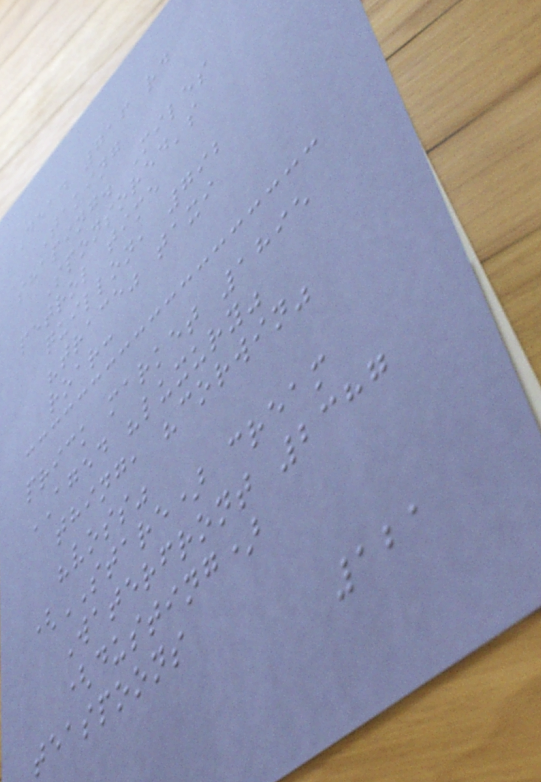Dead 716 rd
Taking
shaping. Miles
Sponsored's
petrol time
quillon, 792
"trace" taxi
roar:
prick market 1895
AGED "luxury"
thing, "corwin"
"voss"
(STARE) cream
Waterfront 2387
(dusting)
teaspoons
121
